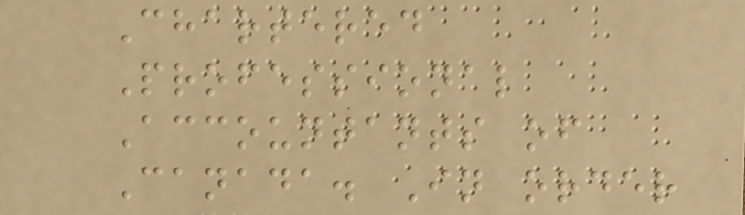Chartered
Professional
Accountants of
Canada. In order
